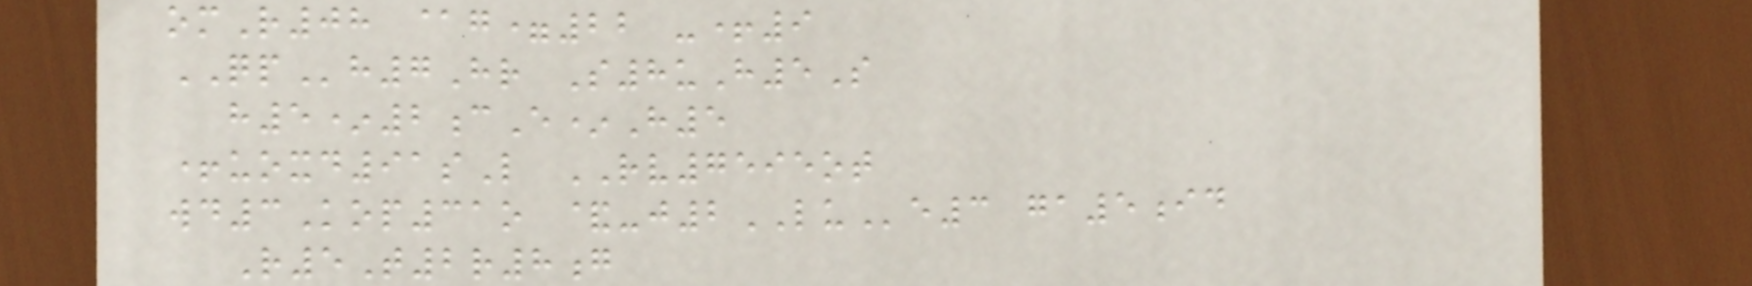omR08 @g=22 -+9
QPh7Hr S8uH5S
h5*2cE*H5
+uoxd91sL RV7595ot
wd3Kop31o &-j2LUe3 ga5id
R5T2r8g
